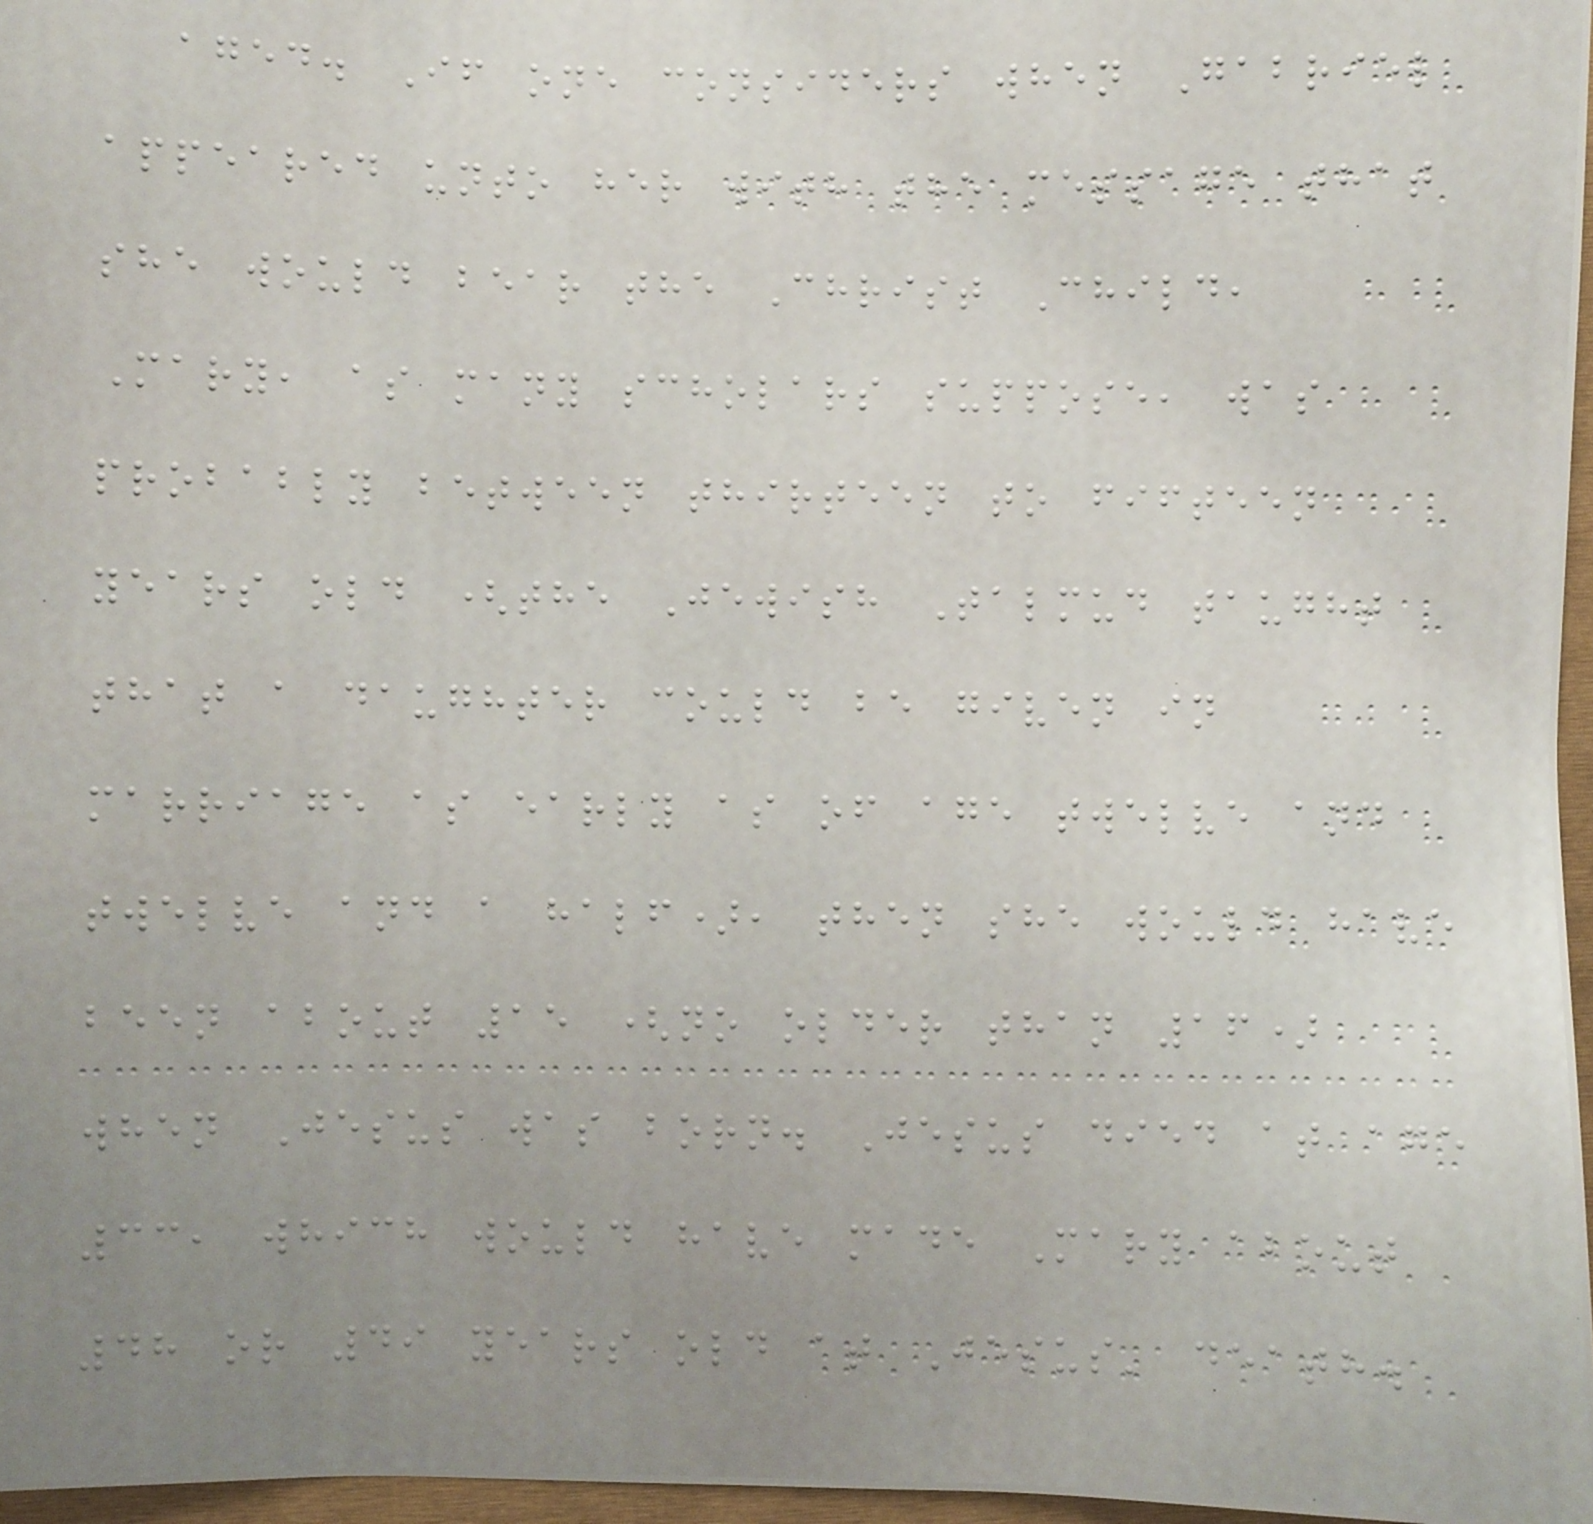aged. If one considers when Gabriel
appeared unto her with the message that
she would bear the Christ Child,
Mary, as many scholars suppose, was
probably between thirteen to fifteen
years old (the Jewish Talmud taught
that a daughter could be given in
marriage as early as of age twelve and
twelve and a half), then she would have
been about 15 (no older than 16)
when Jesus was born. Jesus died at age
33, which would have made Mary about
48 or 49 years old at Jesus' death.
